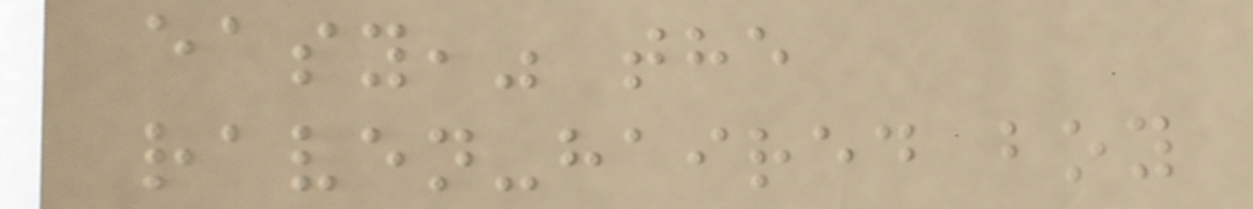easy," the
raven-haired boy
